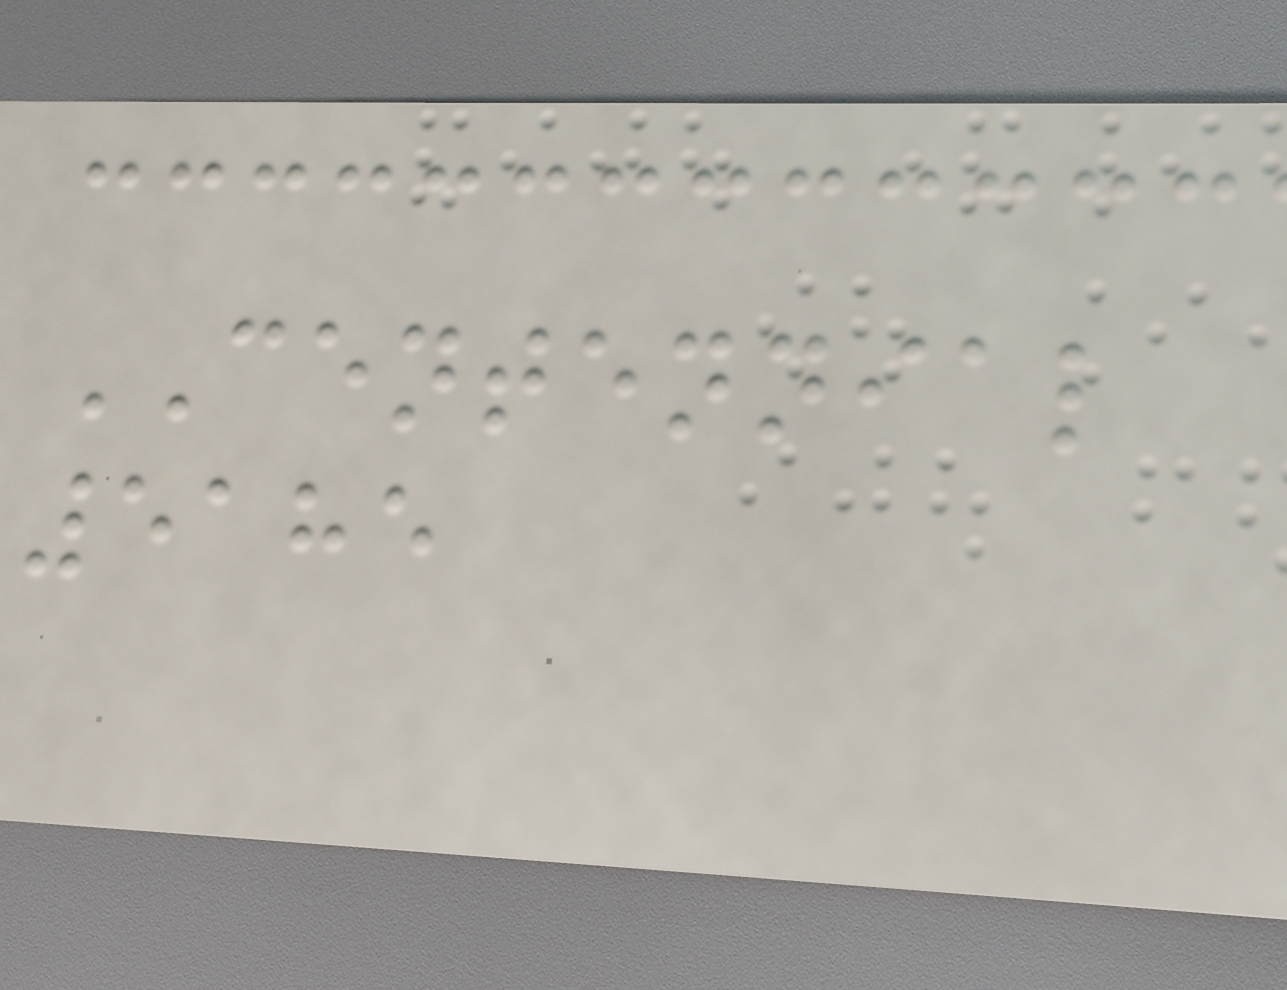CENTENNIAL
5185
